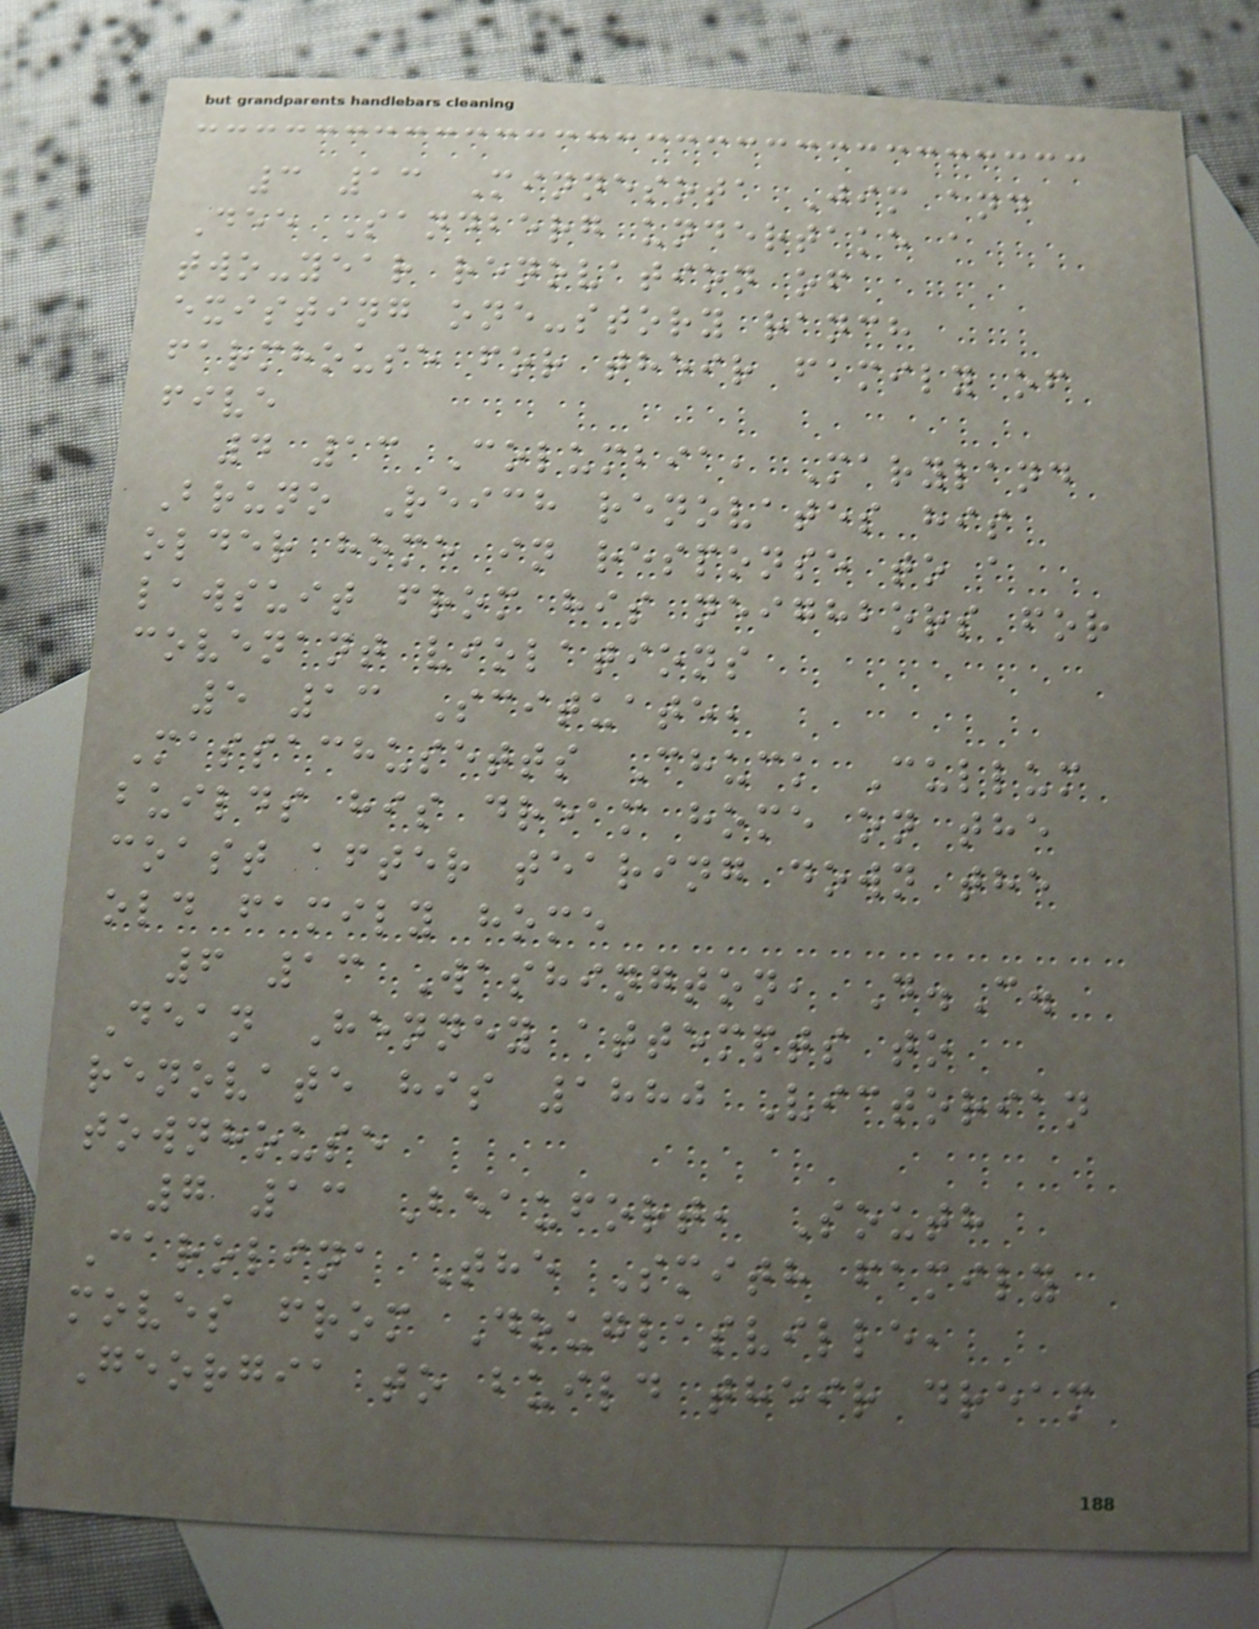3 13 Minnesota Jim and
Dee Sandberg undertake a
two-year renovation of
existing one-story ranch
farmhouse for their family of
five
4 13 Columbia, Maryland
Bruno Reich renovates his
older home in response to a
lawsuit from his neighbors for
covenant violations
5 13 Scituate,
Massachusetts Chuck Cullum
builds his dream home on the
coast after tearing down the
old family home
6 13 Washington, D.C.
Dean Henney attempts to
renovate his 1880 Victorian
townhouse
7 13 Beaufort, South
Carolina The Smith family
moves from Douglasville,
Georgia to build their dream
